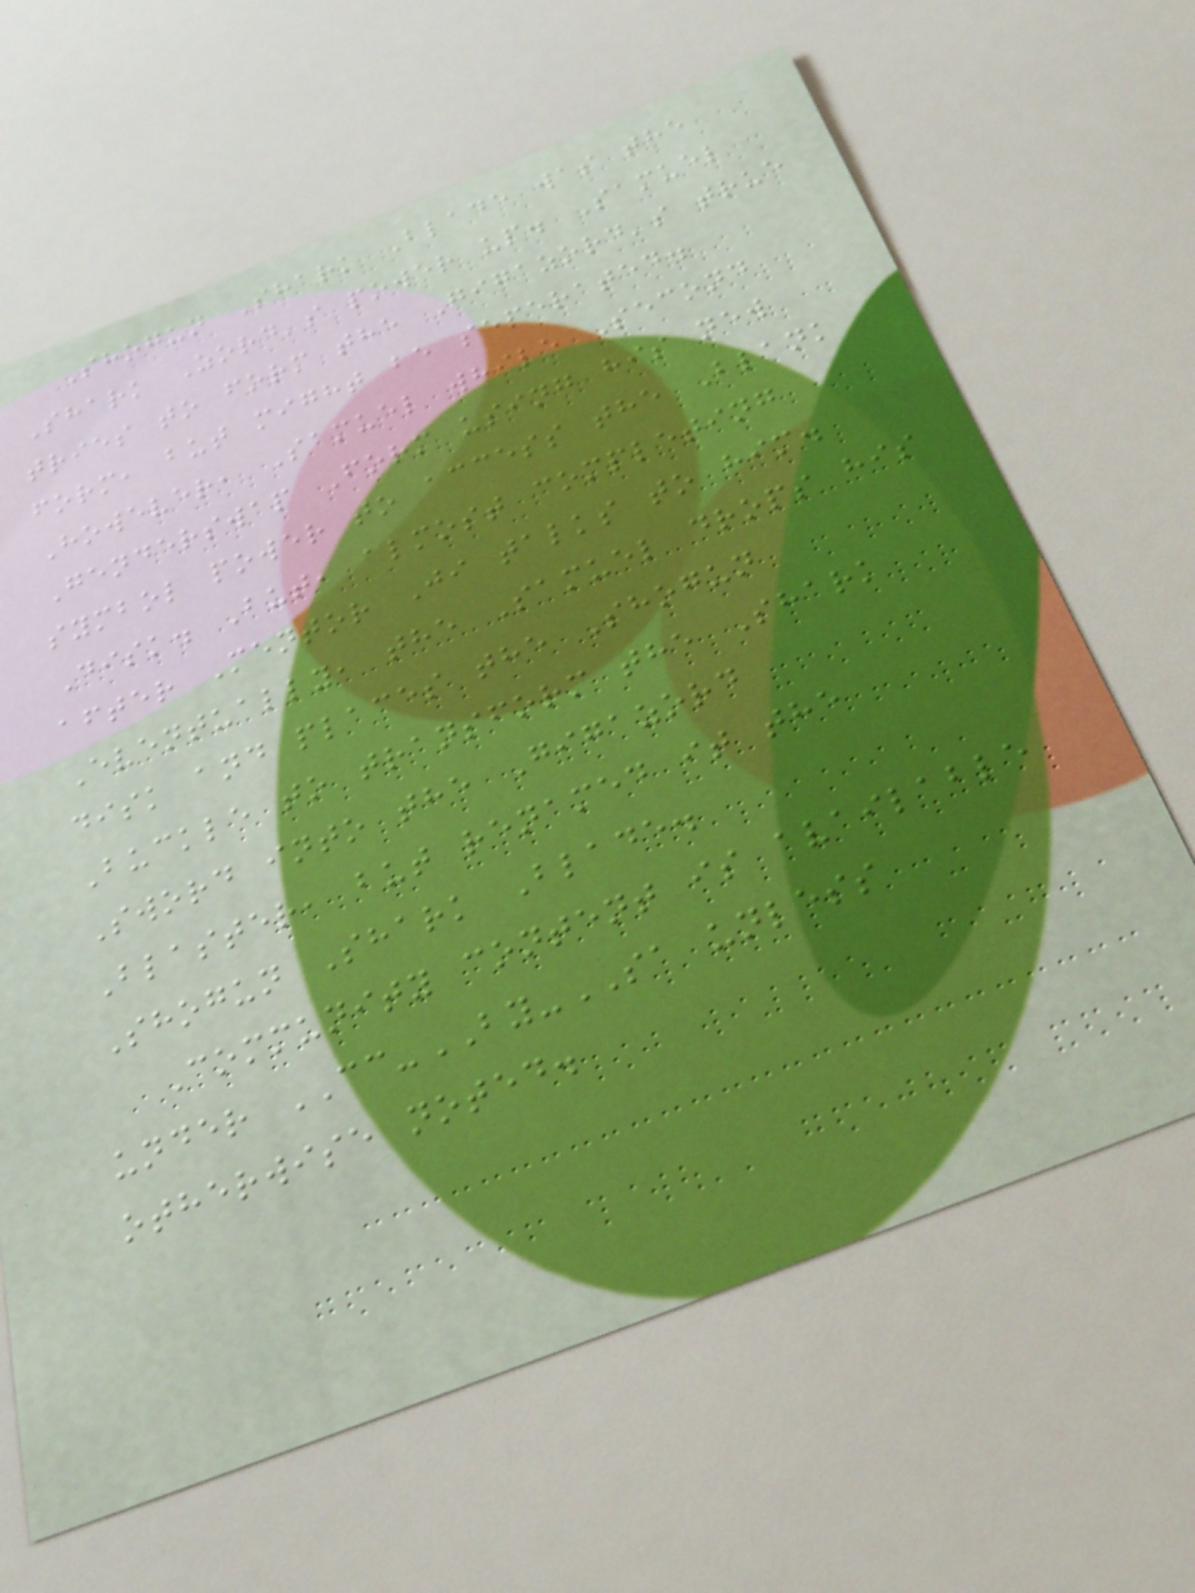Shogun Shark Blade was the
Shark Zord's power up. Samuel
tries to form the Gigazord's true
form, but might be seperated.
However, Samuel while Second
Genderswap Form using his new
symbol power to access the Blank
Disk. But, almost completing
after Mentor Ji talks to him.
Eventually, the Samuel drops his
disk and places the Shogun
Buckle to transform the Shark
Sword into the Gigazord
Blaster, but renamed it the
Shogun Shark Blade.
Community content is available
under CC-BY-SA unless
otherwise noted.
